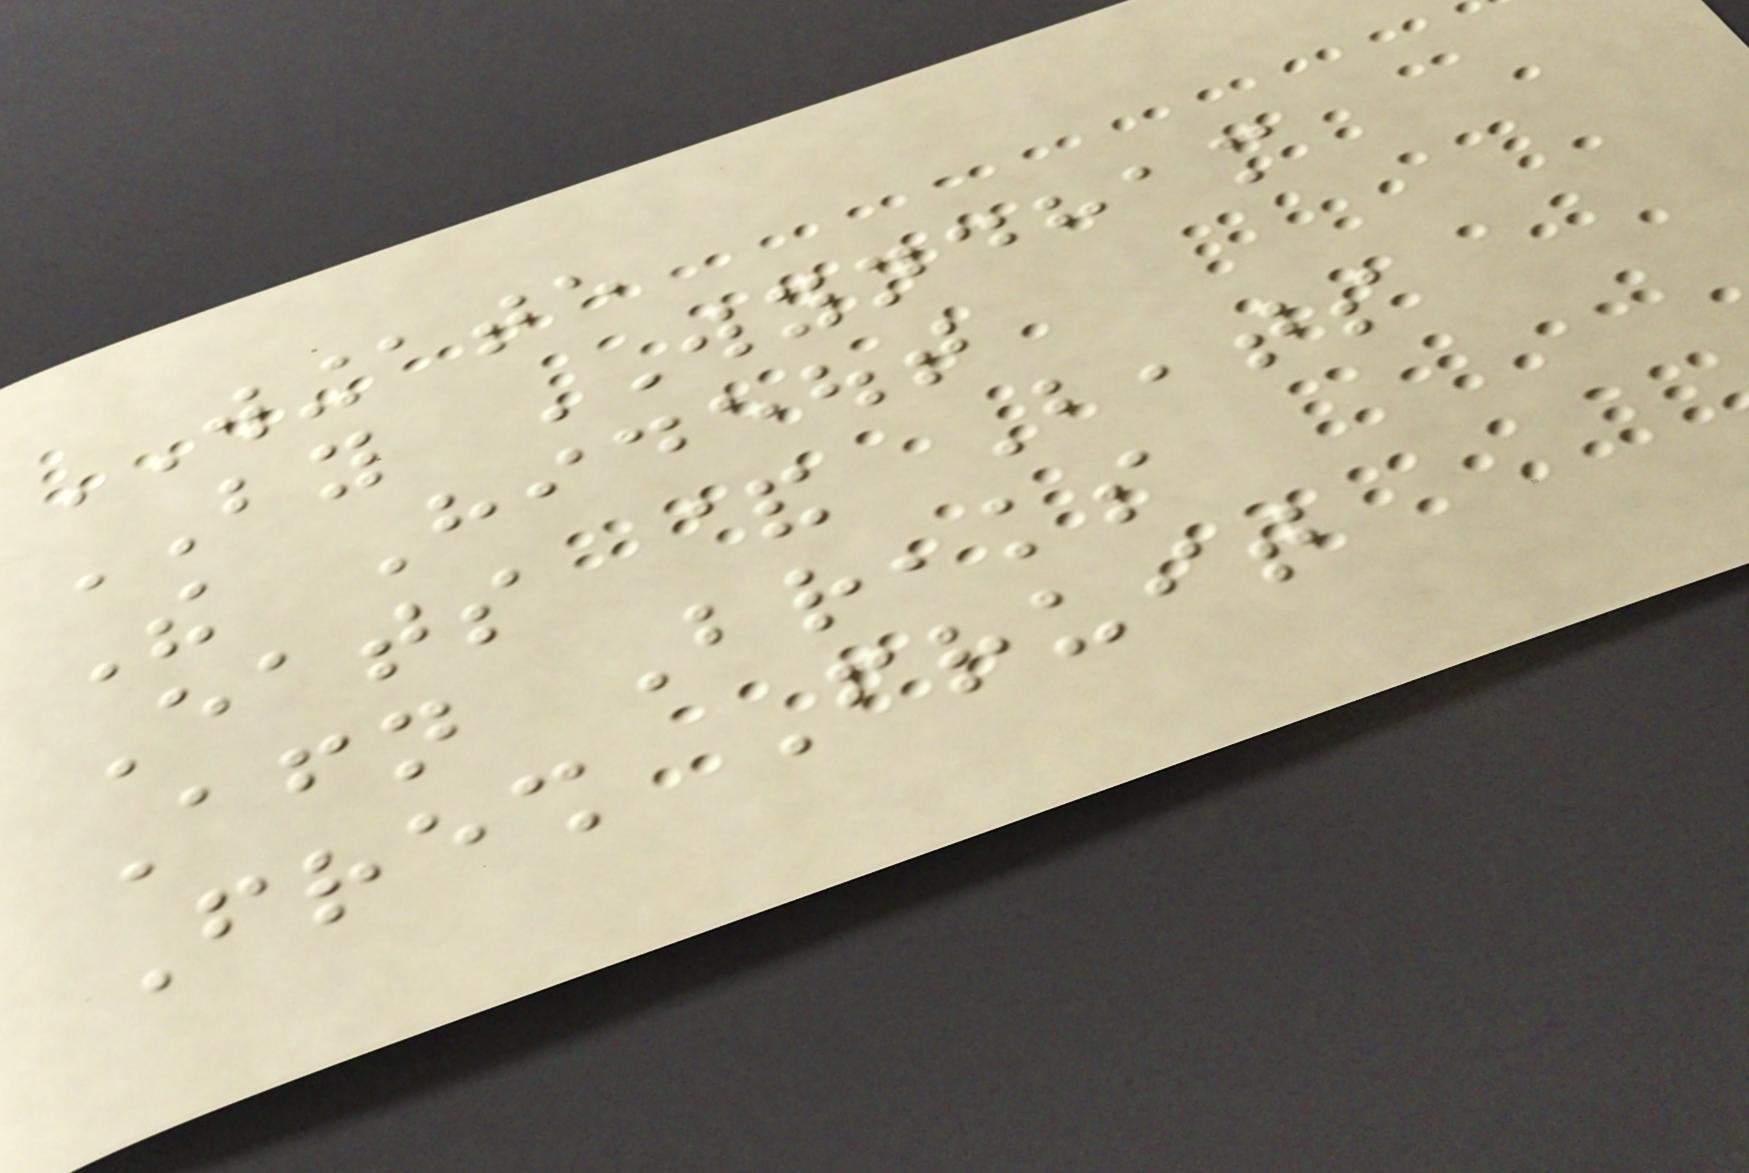WINGATE
BY WYNDHAM
The Hideout
Eats & Beats
Afternoon Breaks
Fresh Fruit
